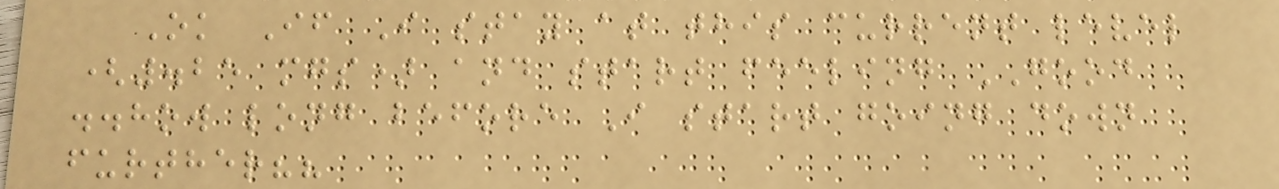Ok If I stay at this current level
(.25 mgs) and start feeling GOOD
..how long before I start going down
further??
